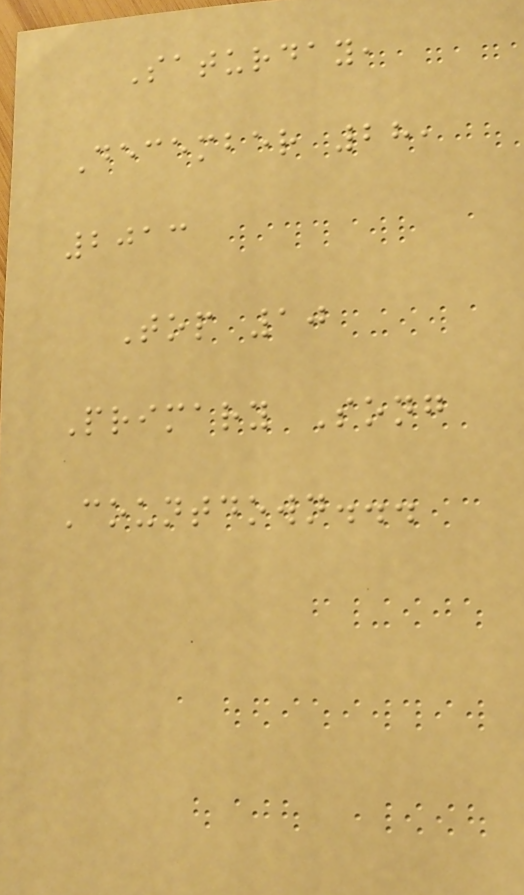Saturday,
December 28,
2013
Top 10
Primary Song
Countdown...
